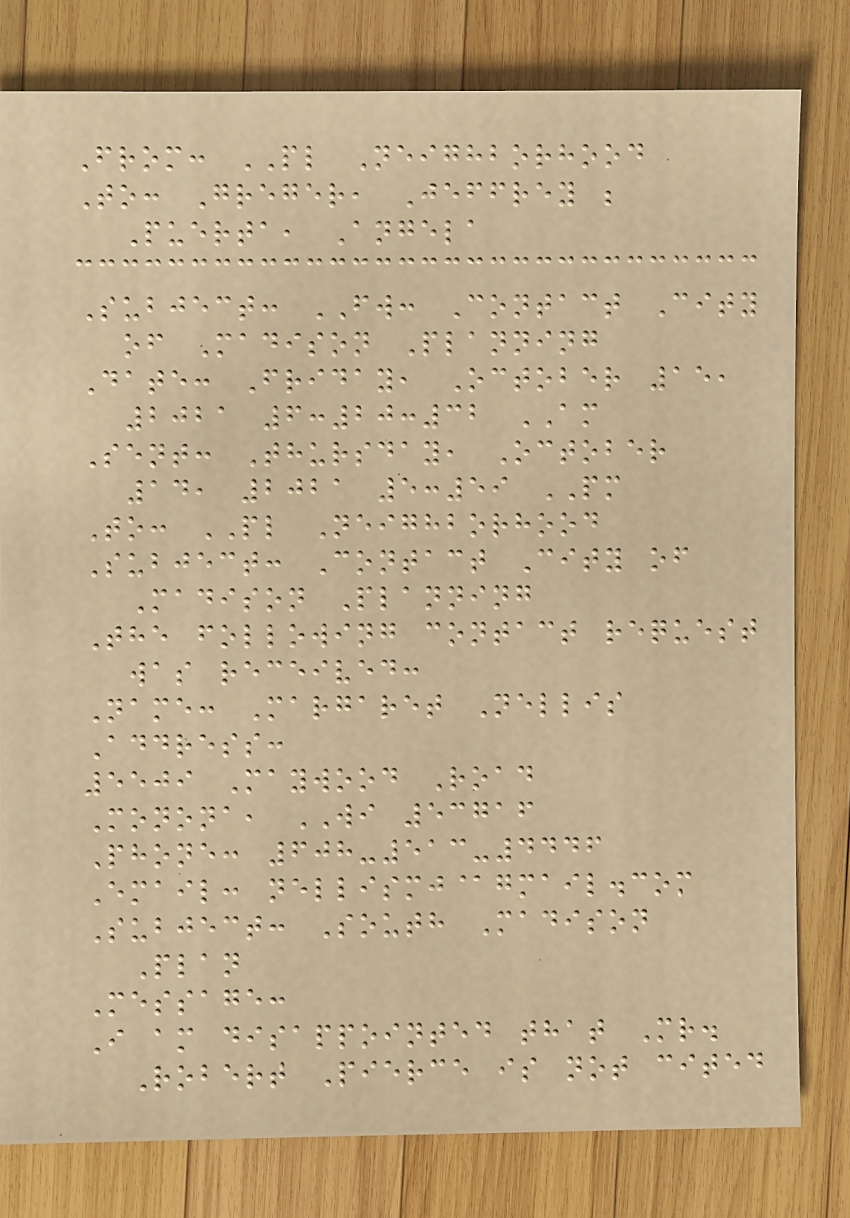From: PL Neighborhood
To: Greger, Jeffrey ;
Puerta, Angela
Subject: FW: Contact City
of Madison Planning
Date: Friday, October 15,
2021 6:20:32 AM
Sent: Thursday, October
14, 2021 5:59 PM
To: PL Neighborhood
Subject: Contact City of
Madison Planning
The following contact request
was received:
Name: Margaret Nellis
Address:
5509 Maywood Road
Monona, WI 53716
Phone: 608-513-4446
Email: nellismj@gmail.com
Subject: South Madison
Plan
Message:
I am disappointed that Mr.
Robert Pierce is not cited
